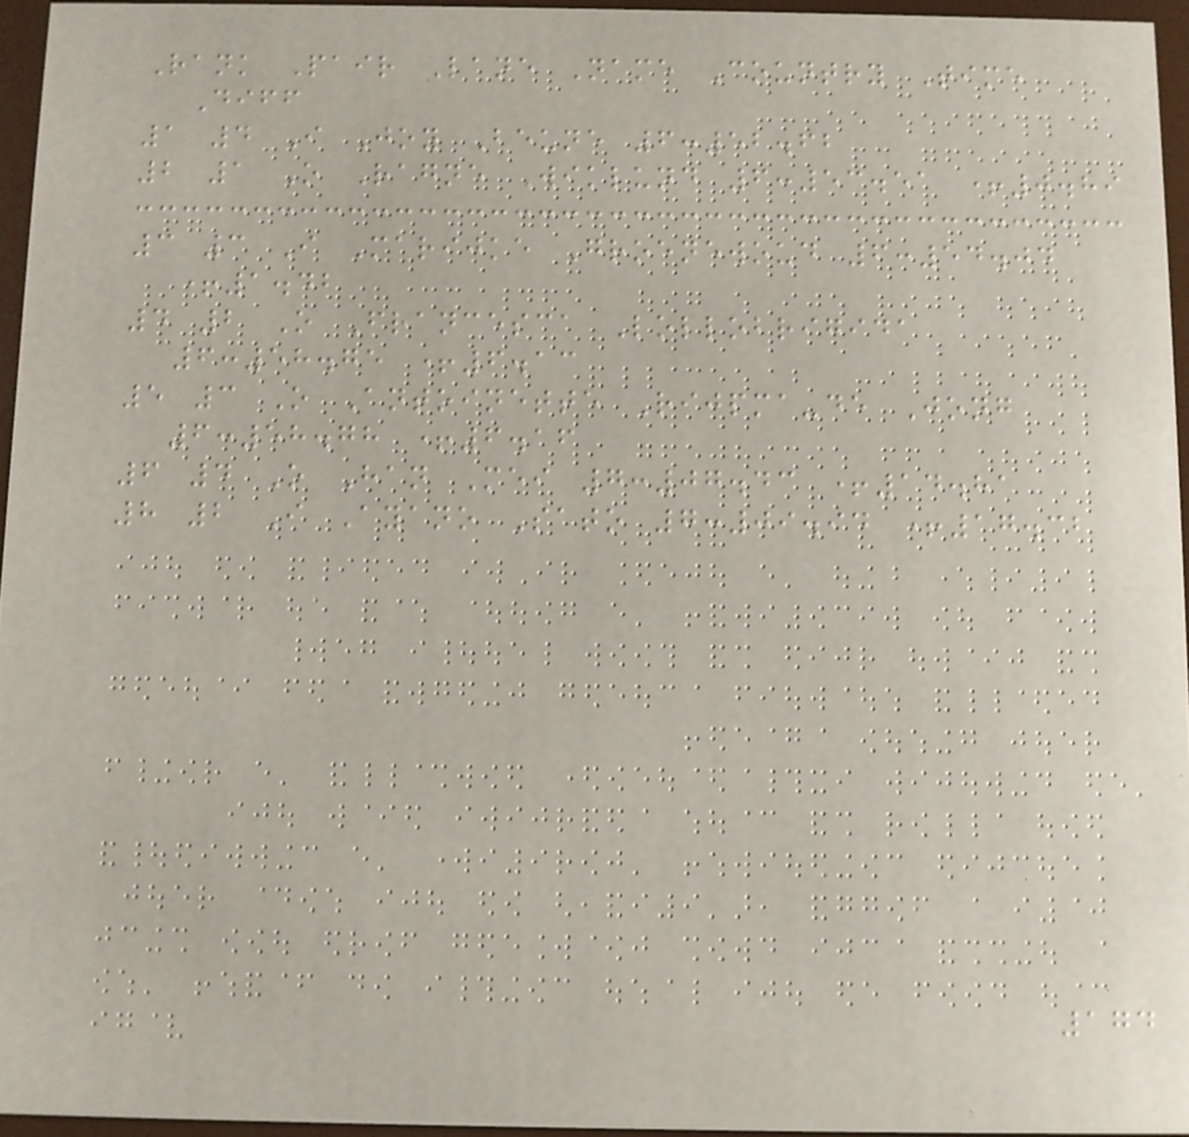Rank Pair Lane Name Country Time
Diff
1 4 I Joy Beune 6:52.62
2 1 O Ragne Wiklund 6:53.51 +0.89
3 3 I Marijke Groenewoud 6:54.04
+1.42
4 2 O Francesca Lollobrigida
6:58.75 +6.13
5 3 O Antoinette Rijpma-de Jong
6:58.78 +6.16
6 4 O Han Mei 7:07.43 +14.81
8 2 I Ayano Sato 7:09.94 +17.32
174
